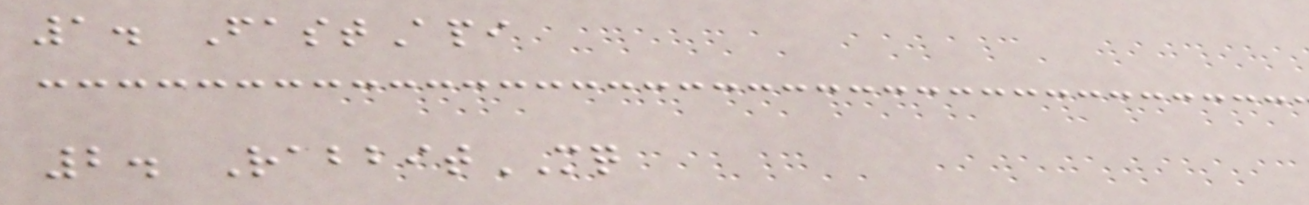1. FastApi
2. RabbitMQ
